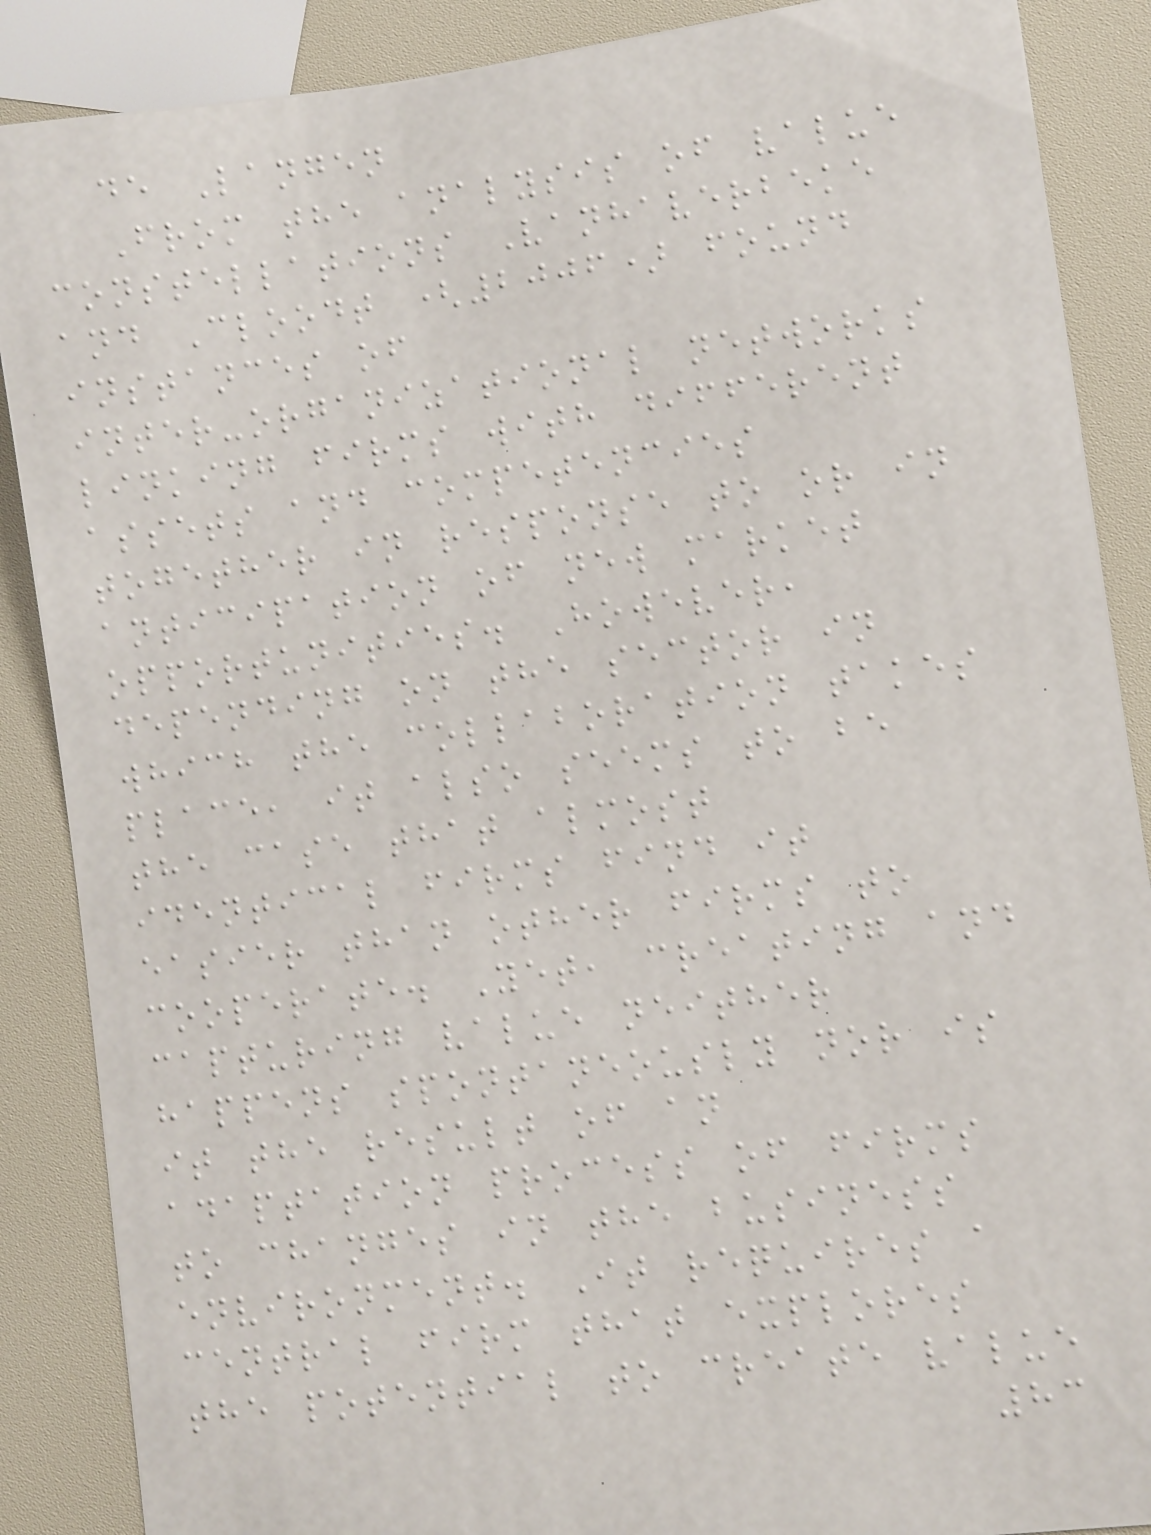de Langen
From the analysis of value
constellations Vanhaverbeke
and Cloodt (2006) found
instances of
inter-organizational networks
linking firms with different
assets and competencies
together in response to or in
anticipation of new market
opportunities. However,
depending on the sector in
which the collaboration takes
place, it also seems to be
the case that almost
identical firms find it
easier than other firms to
cooperate. Yet, creating and
capturing value neither
happens spontaneously nor is
it the result of an
adaptation process of firms
to changes in the business
environment. It requires a
central firm that explores
the potential to create value
83
